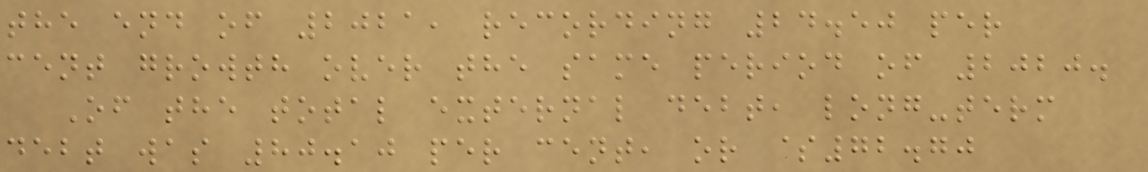the end of 2021, recording 24.50 per
cent growth over the same period of 2020.
Of the total external debt, long-term
debt was 80.10 per cent, or $72.70
